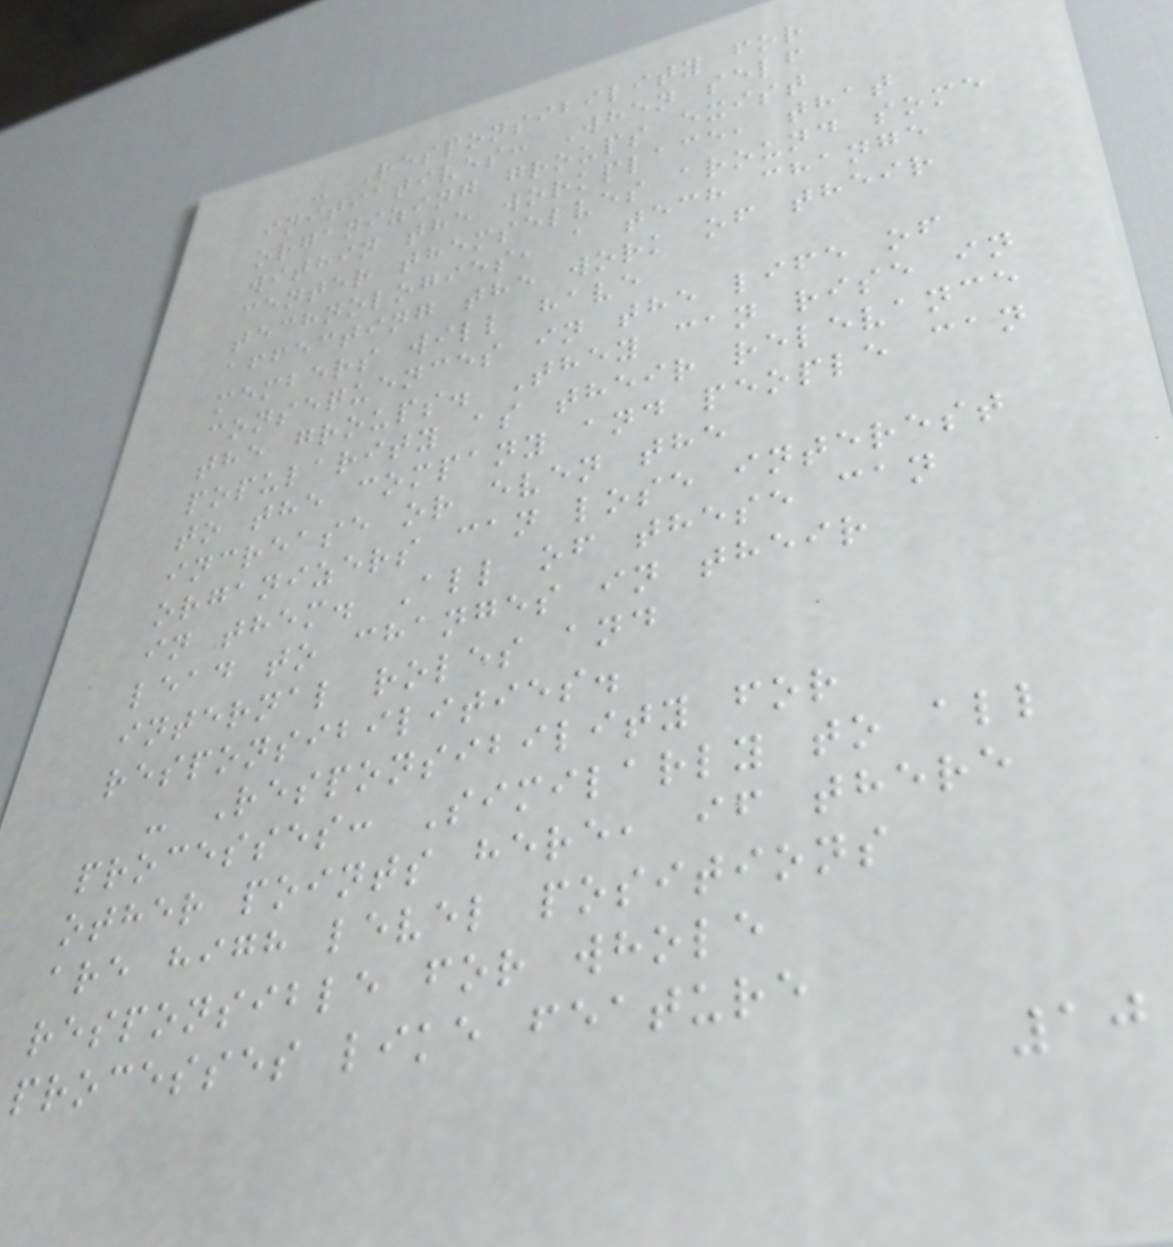- Responsibility for
initiatives: When self
organizing groups exist
within the workplace, that
center themselves around some
technologies, a tech change
affecting the work of their
members will have
consequences in the life of
the groups. They can rise in
popularity as their relevance
to the company and people can
increase or even the
organizers can lose interest
in them. All of these can
lead to changes in their
internal roles and
responsibilities.
- Responsibility for
processes: Similarly to all
other points here, if there
are high level positions
responsible for whole
processes like feature
10
